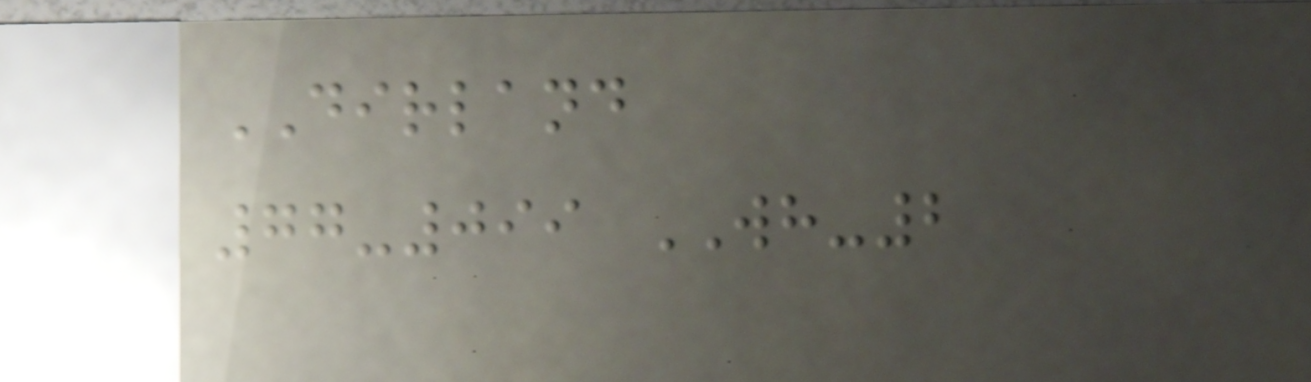DIRLAND
77-099 WH-2
